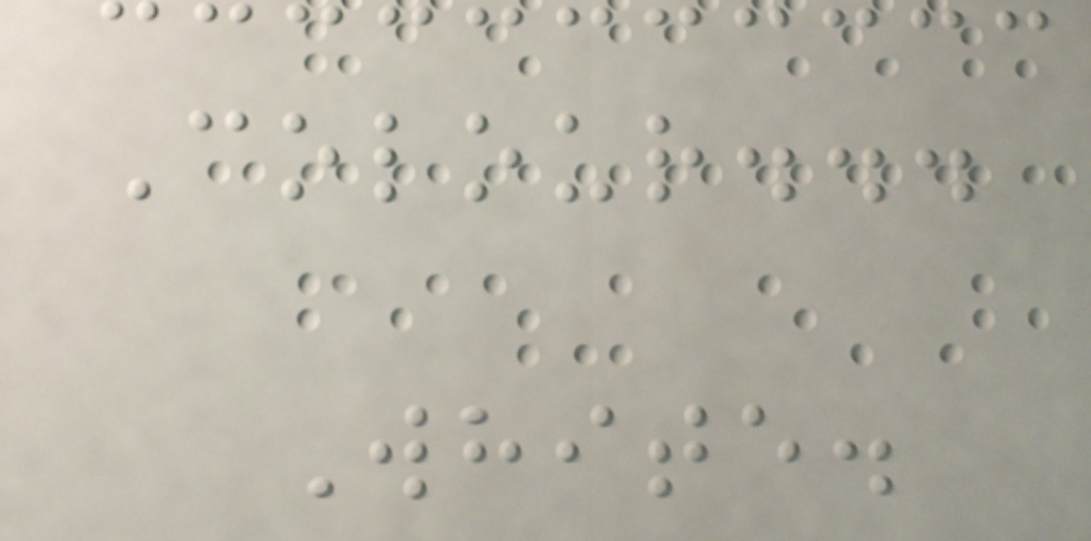Colour...
White.
